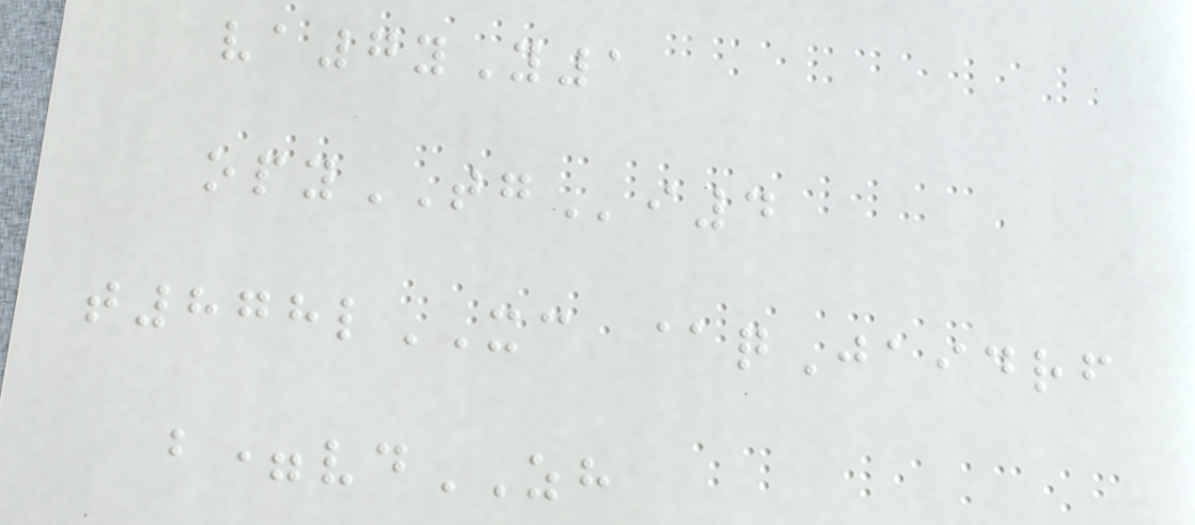va7yY1
opyTGi4
t878lXC @qJaidrf
b=vdZH
